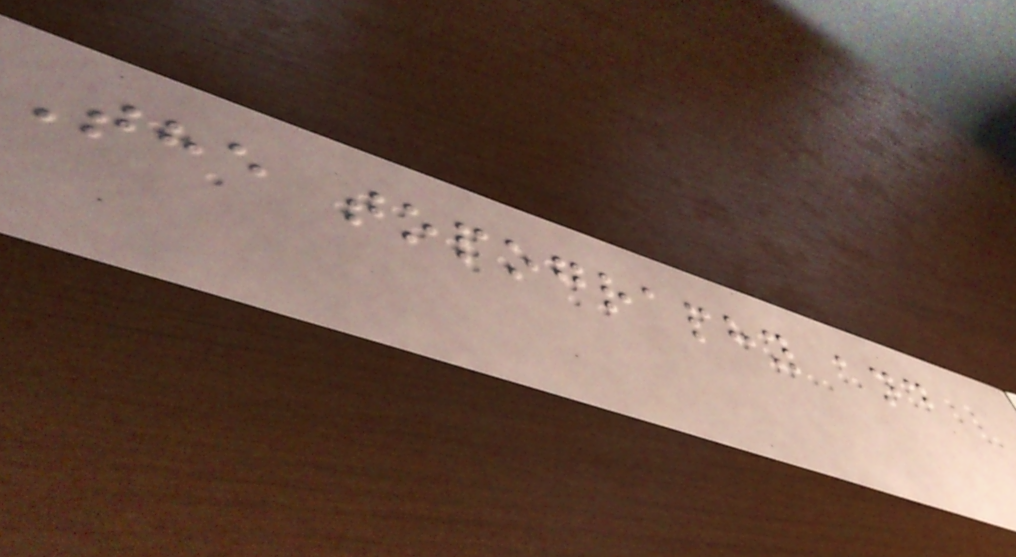The topography and
